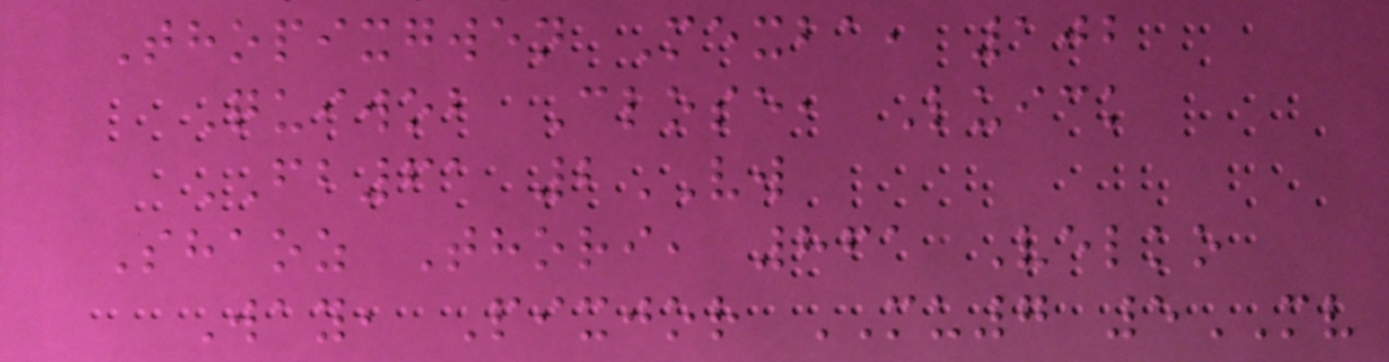Thopixgwen Mexba, 102
Quiwob Close, Luick
FB61 2VW
Shaoz Thori, 861 Velko
Way, Pixjor MU7 5MV
